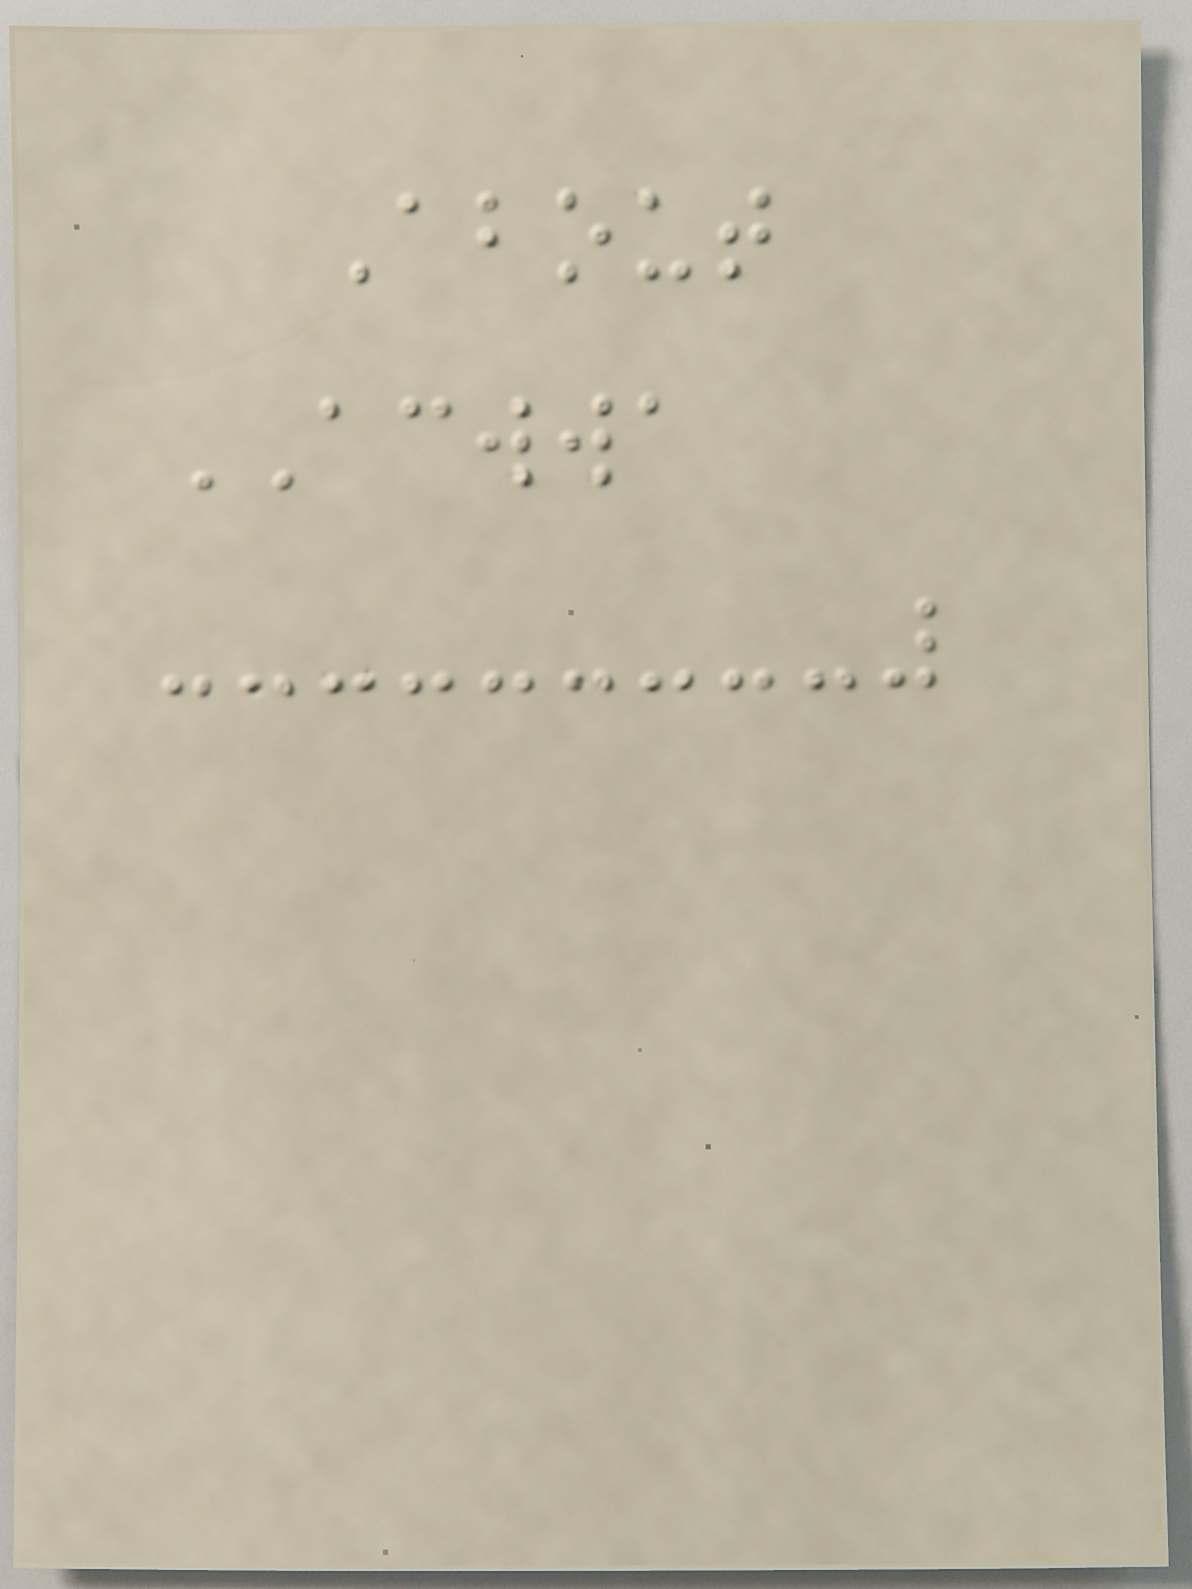About
ACWWA
